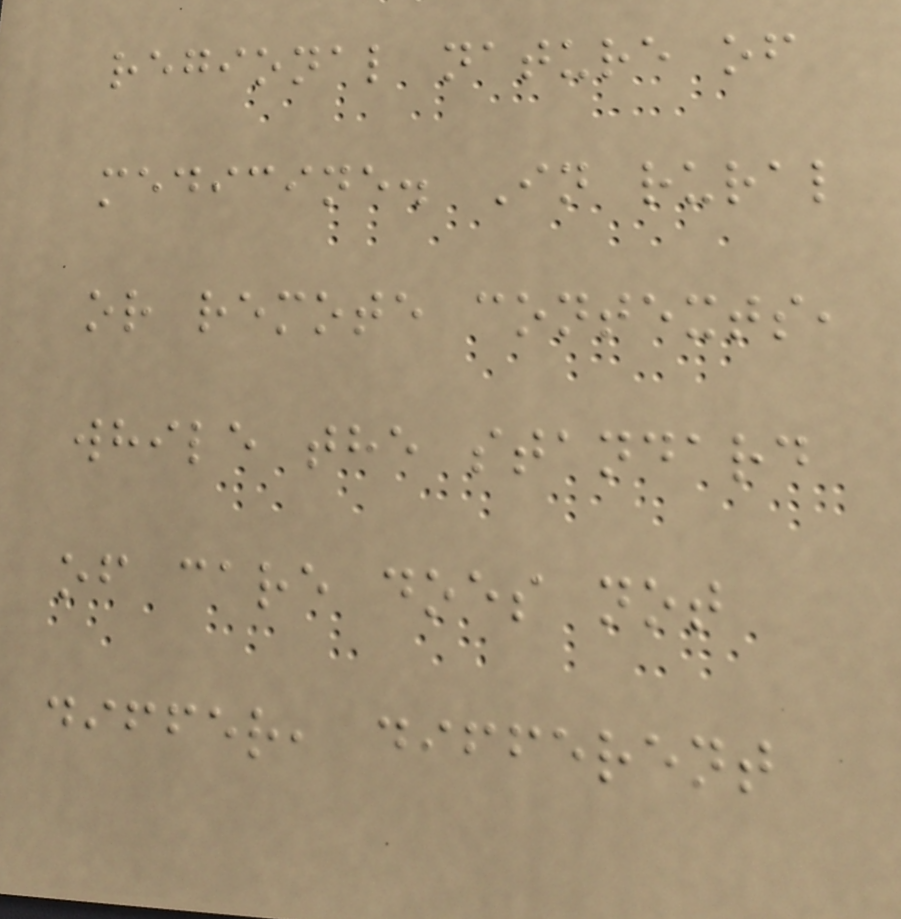regional nature of
medicine. In rural
or remote contexts,
while the standard
of care does not
differ, different
